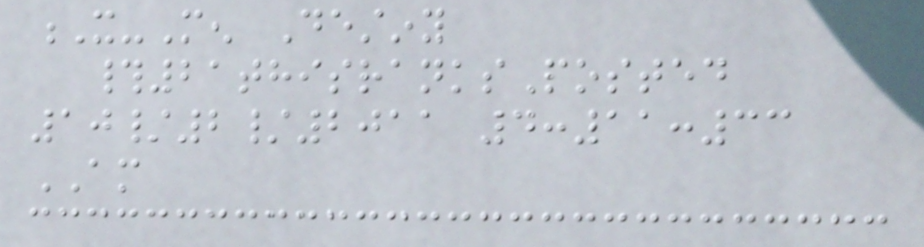X-Men Destiny
#21thisranksPosted
10/2/2011 4:11:33
AM
